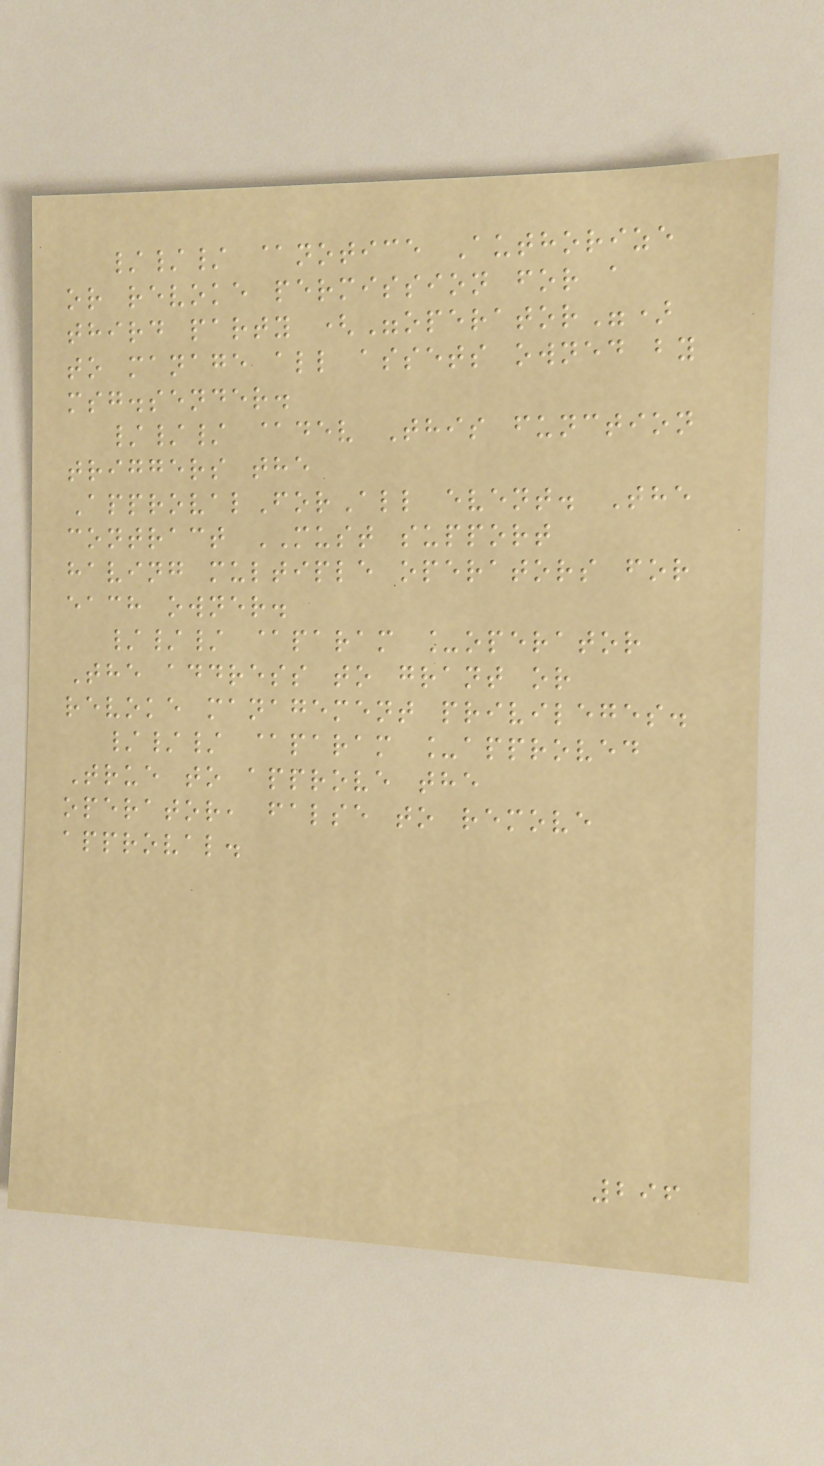/// @notice Authorize
or revoke permission for a
third party ("operator")
to manage all assets owned by
msg.sender.
/// @dev This function
triggers the
ApprovalForAll event. The
contract MUST support
having multiple operators for
each owner.
/// @param _operator
The address to grant or
revoke management privileges.
/// @param _approved
True to approve the
operator, false to remove
approval.
296
